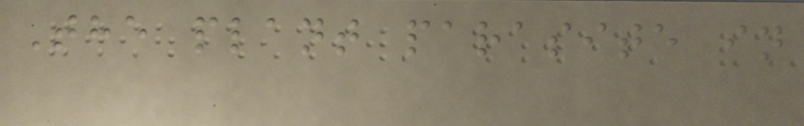The plant parasite in
